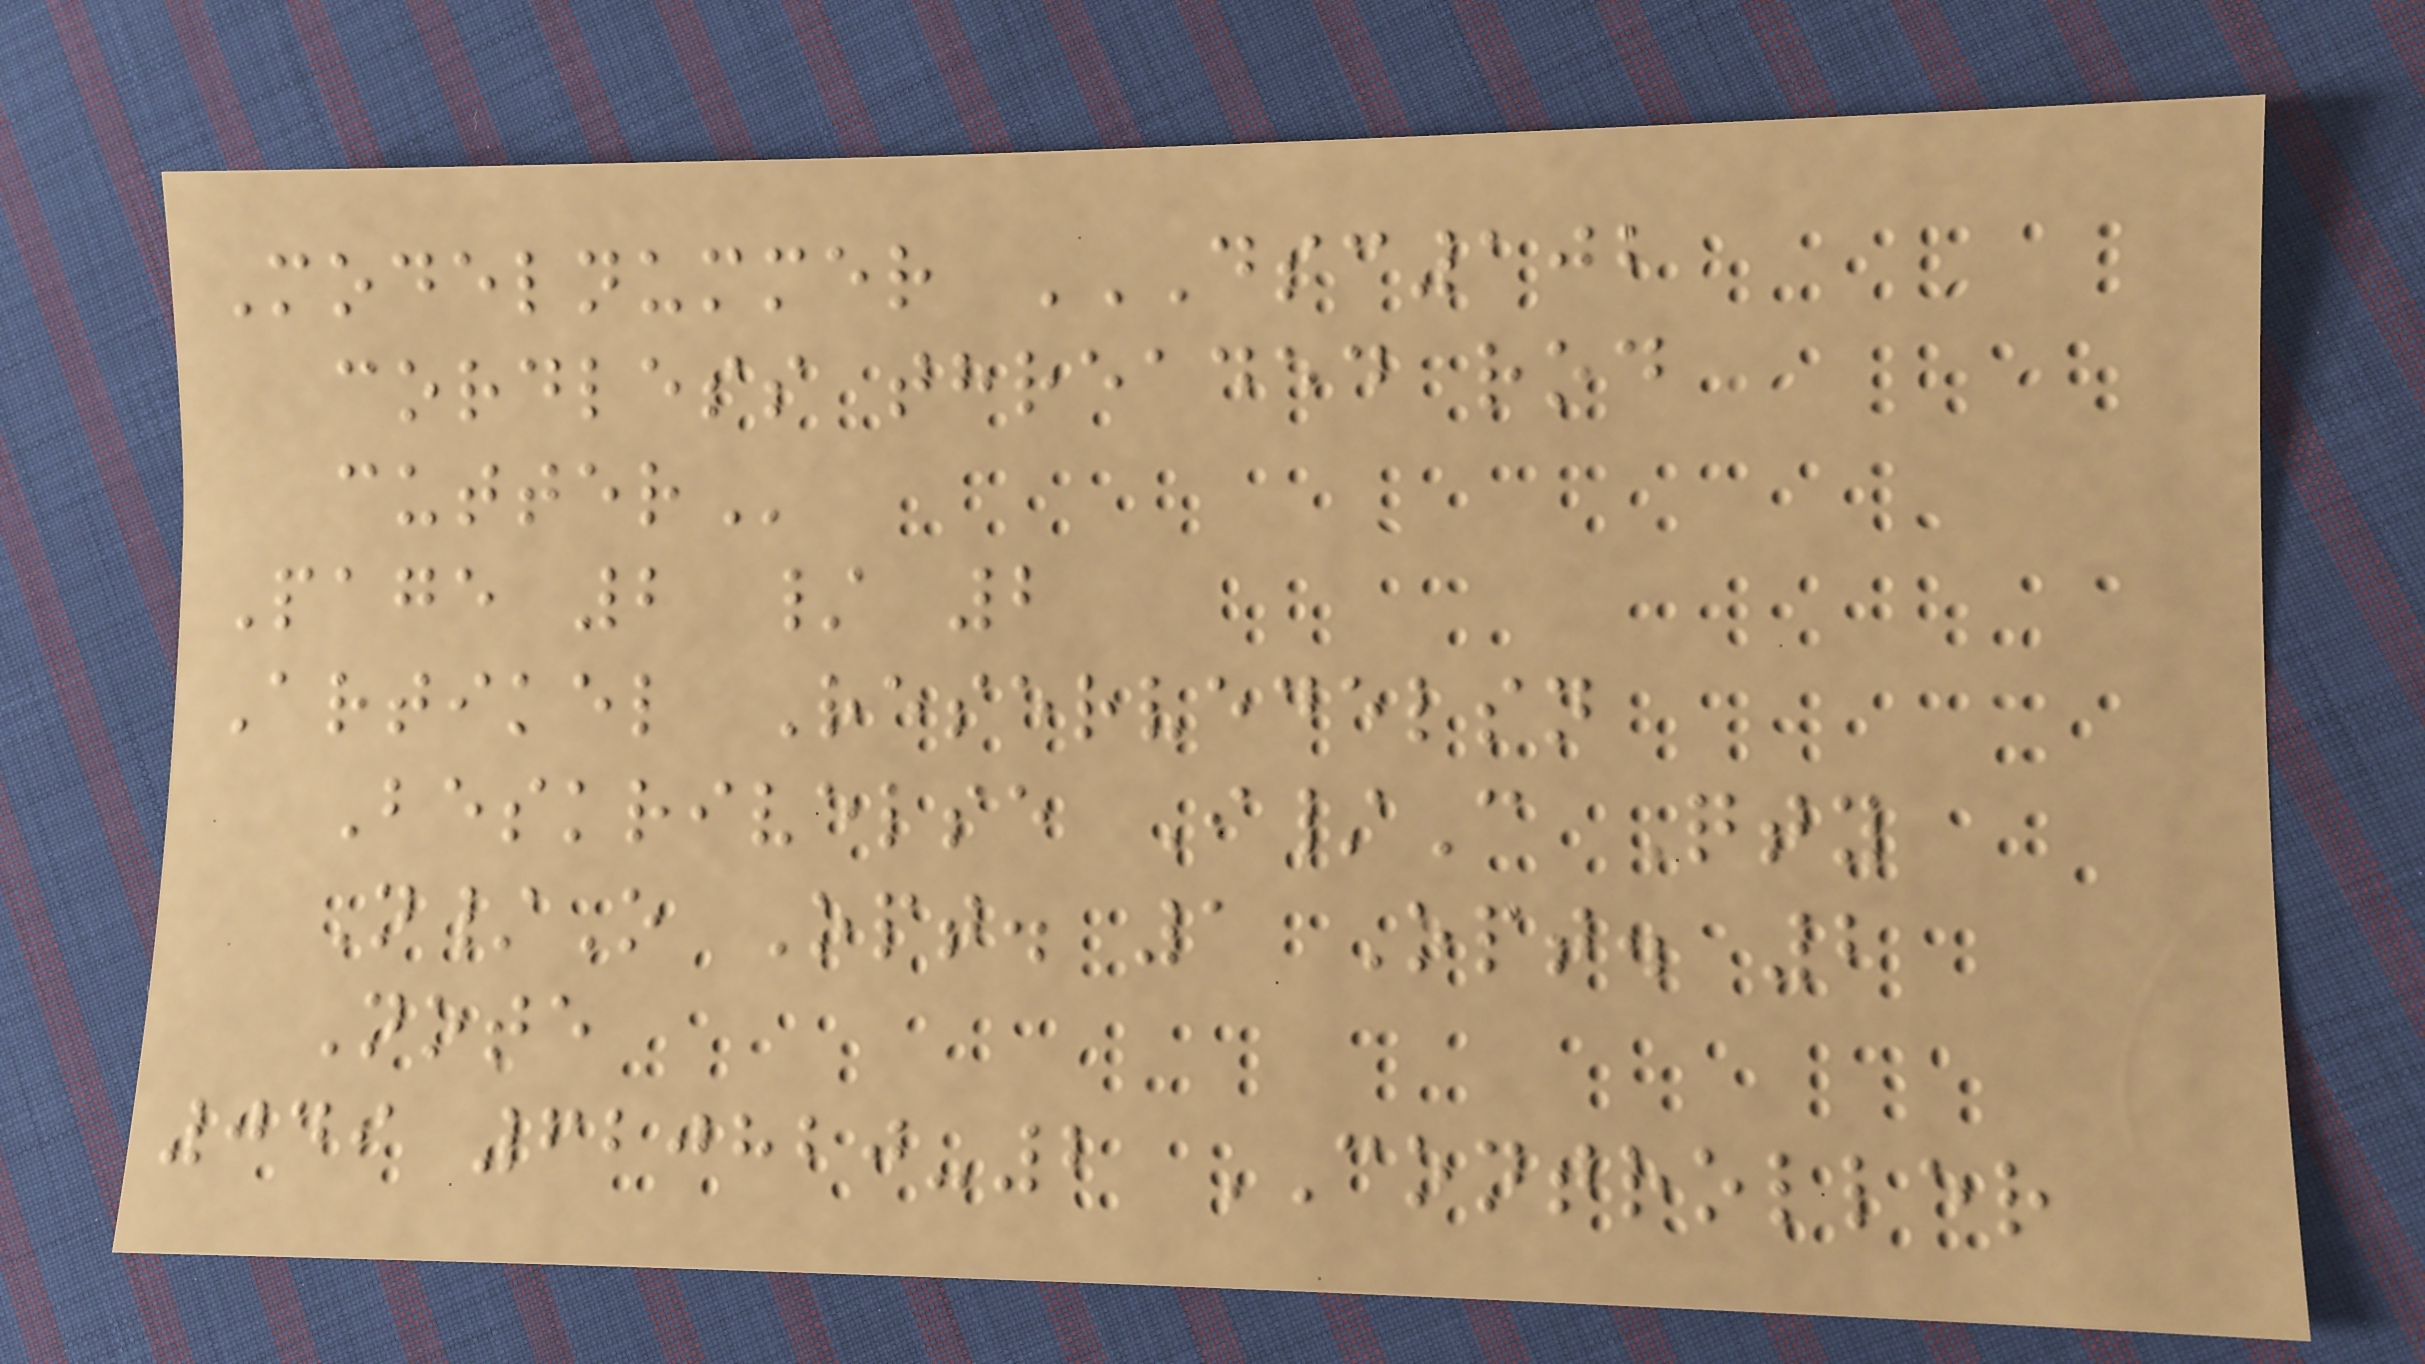Modelnummer DSC102
CORDLESS THREADED ROD
CUTTER
Page 2 / 2
Artikel Reservedelsn
Beskrivelse I/C Qty
N/O Opt. 1 Opt. 2
Note
049 620820-2 CONTROLLER
